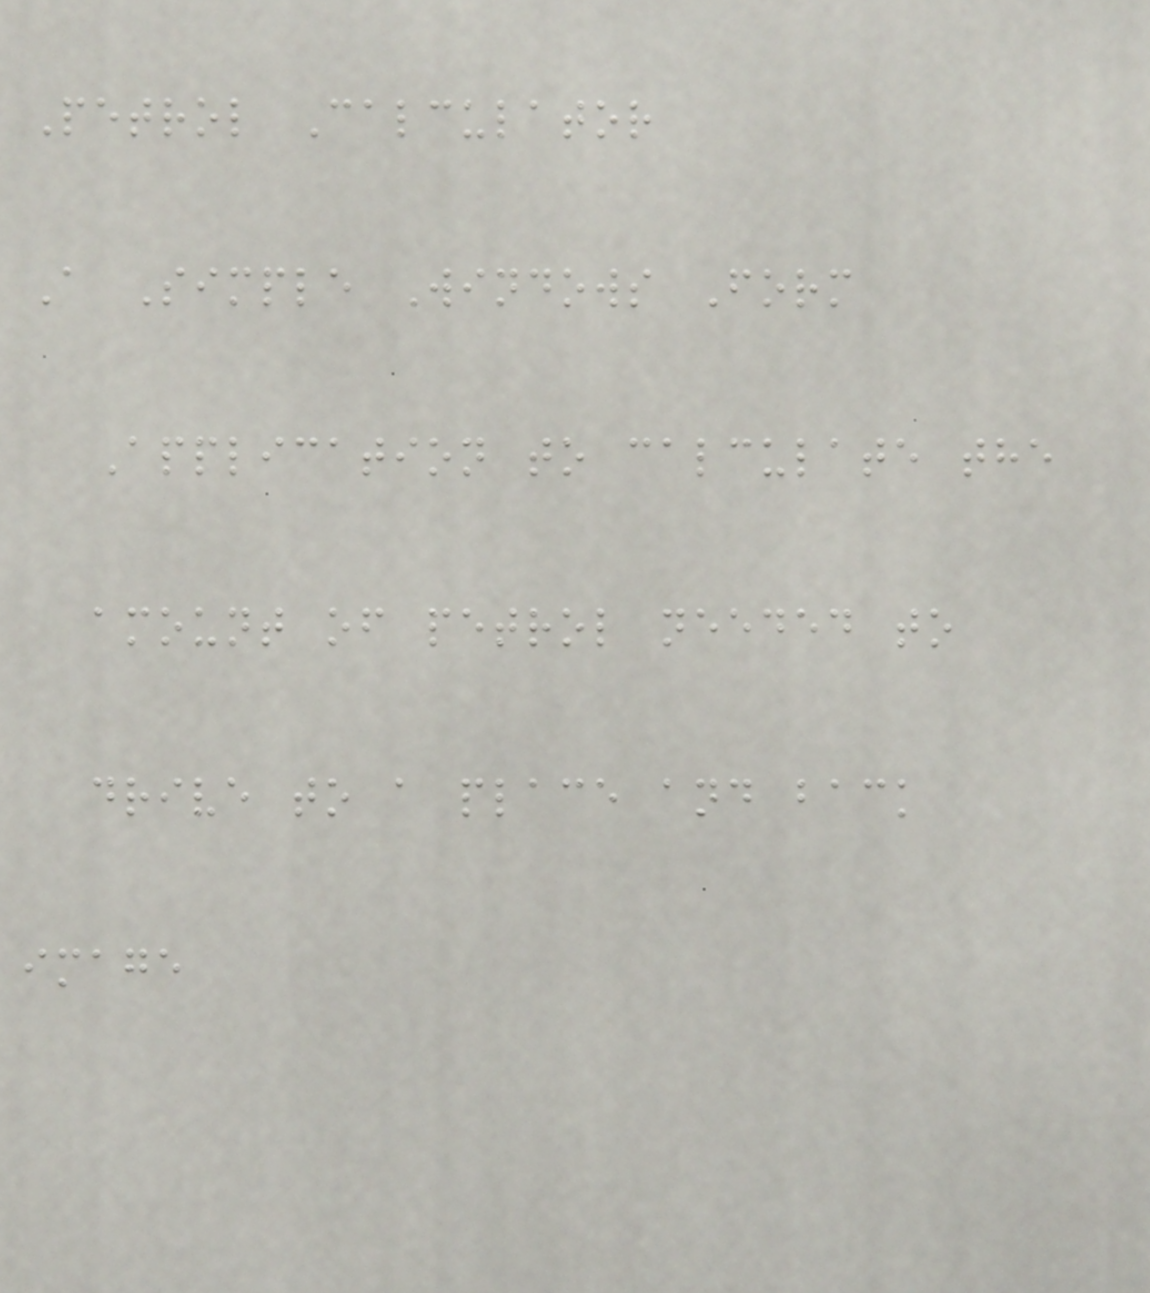Petrol Calculator
A Simple Windows Form
Application to calculate the
amount of petrol needed to
drive to a place and back
image
